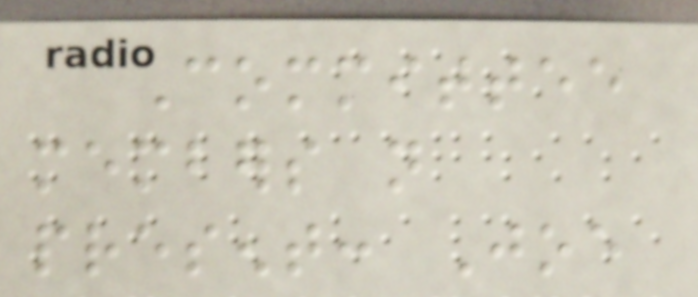Committee
members not
present: Joe
